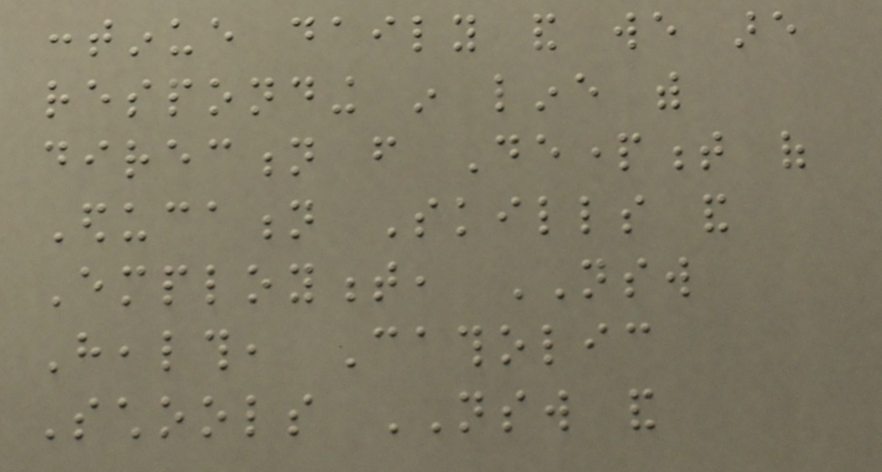continue daily and we are
responding in line with
direction from Department of
Education Skills and
Employment, NSW
Health, Catholic
Schools NSW and
